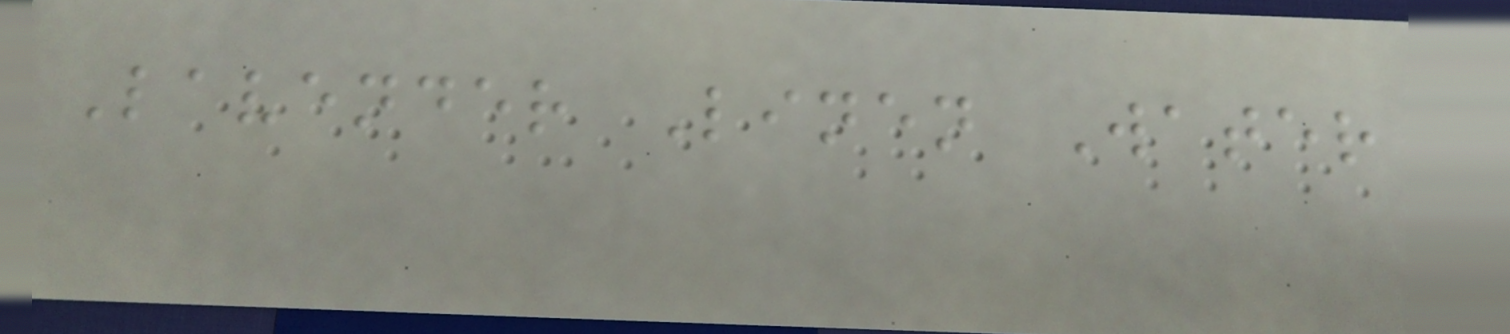Lavender Linen Water
